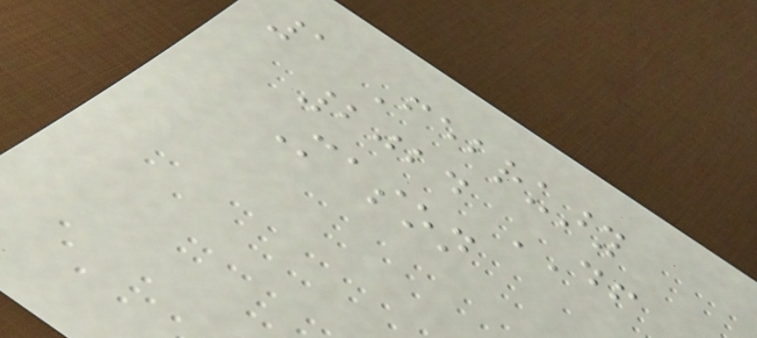1 February
2024 DF
Mason
